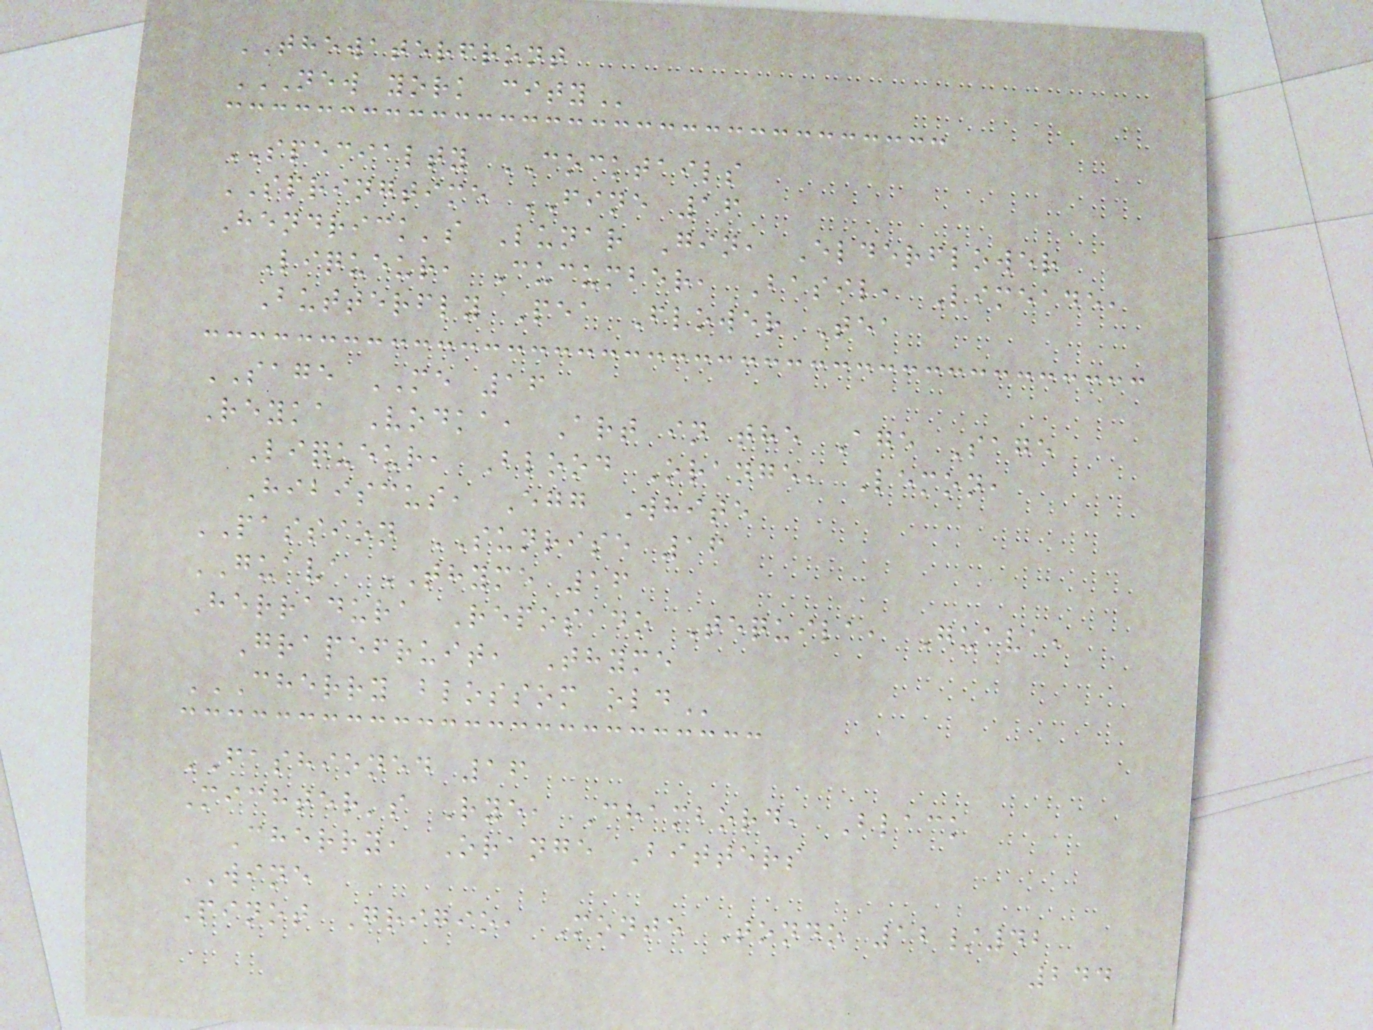THEWATERFRONT
NEW YORK CITY
SPECIALTY COCKTAILS
SPRINGTIME FINE 16
Hendrick's Lunar Gin, Elderflower
Liqueur, Cucumber, Basil, Limeade,
Butterfly Pea Flower Tea
SAGE ME 16
Reyka Vodka, Art in the Age Sage
Liqueur, Blood Orange, Lemon,
Hibiscus, Egg White
PASSION SUNRISE 16
GUAVA THYME 16
Herradura Reposado Tequila, Guava,
Grapefruit, Thyme
CHERRY BLOSSOM OLD
FASHIONED 16
Michter's Rye, Chambord, Black
Cherry, Orange Bitters
WINE
Pinot Grigio, Monte Tondo 12/42
244
